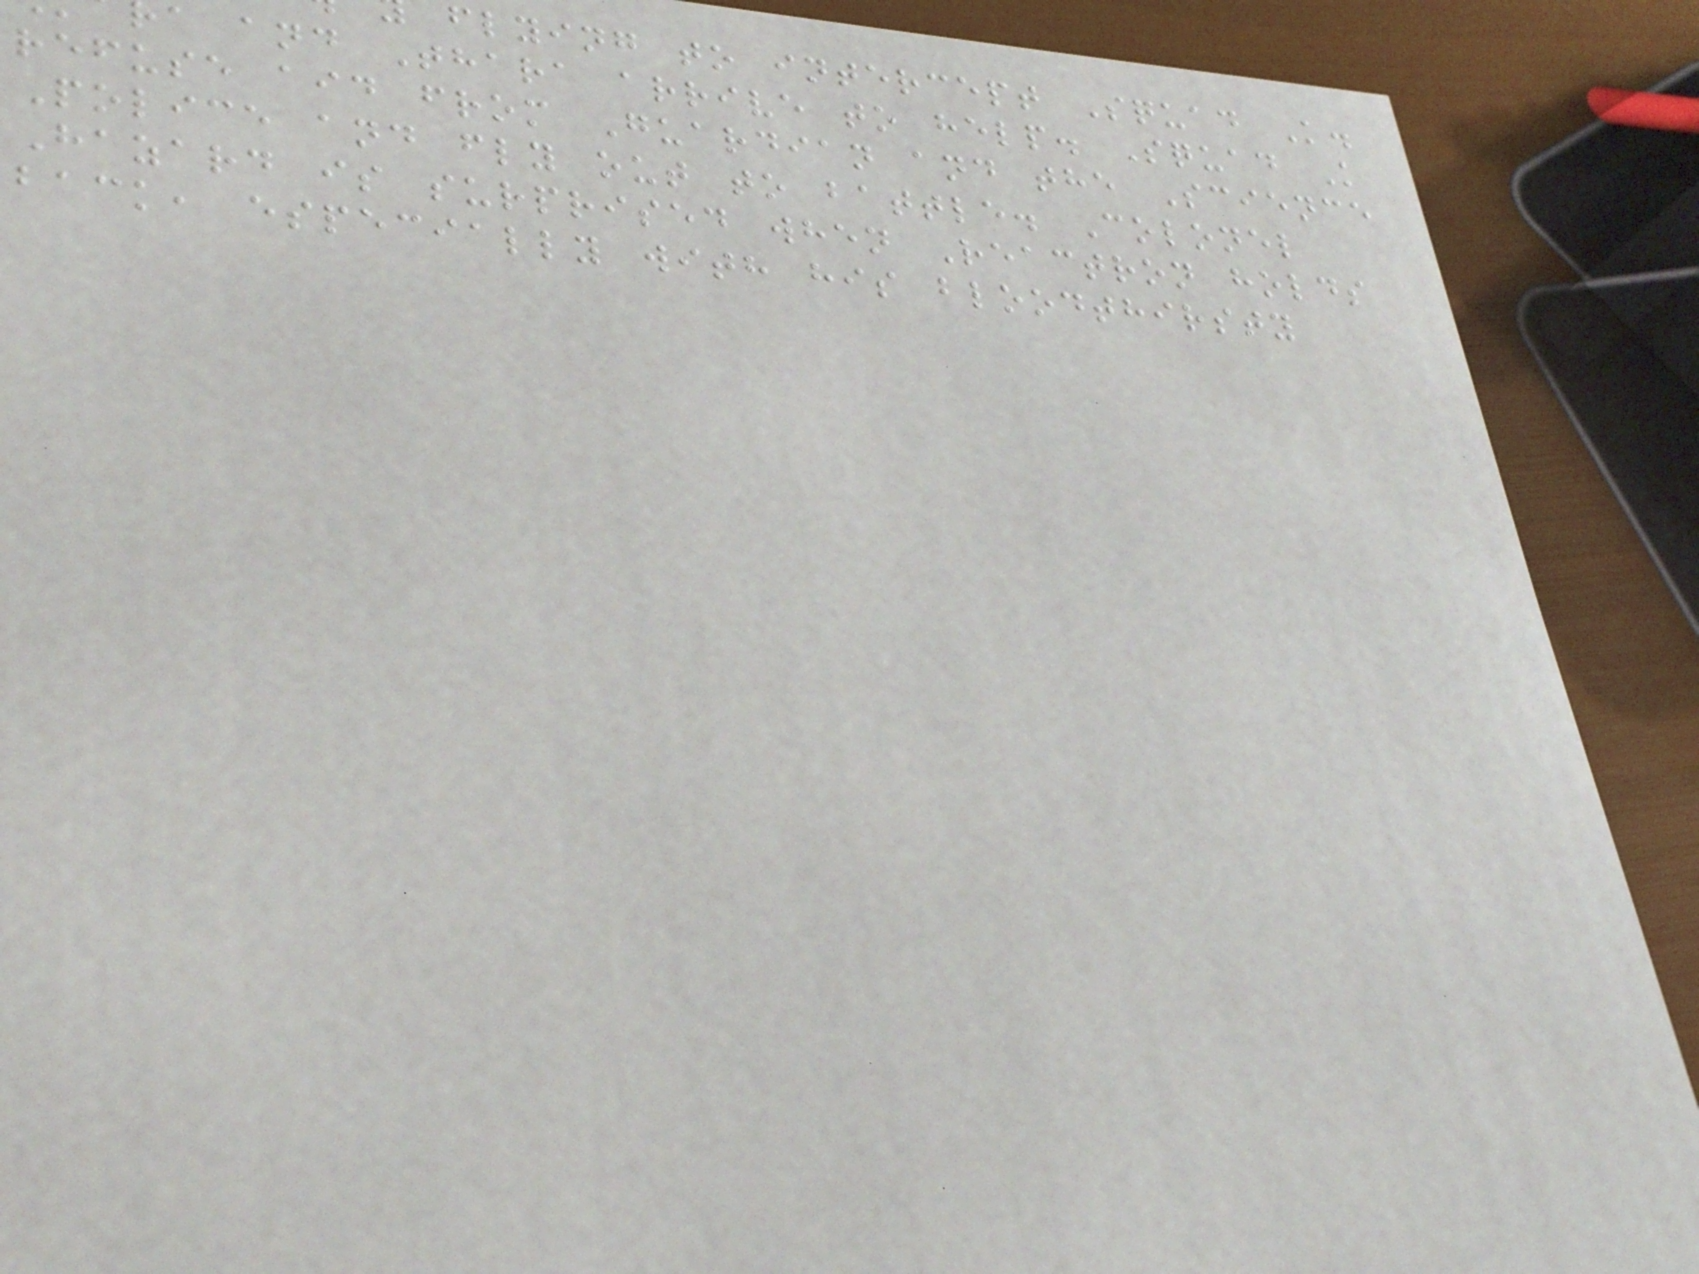flying to intercept Squad K.
a and Thara arrive to help. Squad K
refuse aid from Guardian and the Science
Police and fly out to battle. Colonel
Hazard is surprised when Reactron holds
back, especially with his bloodthirsty
